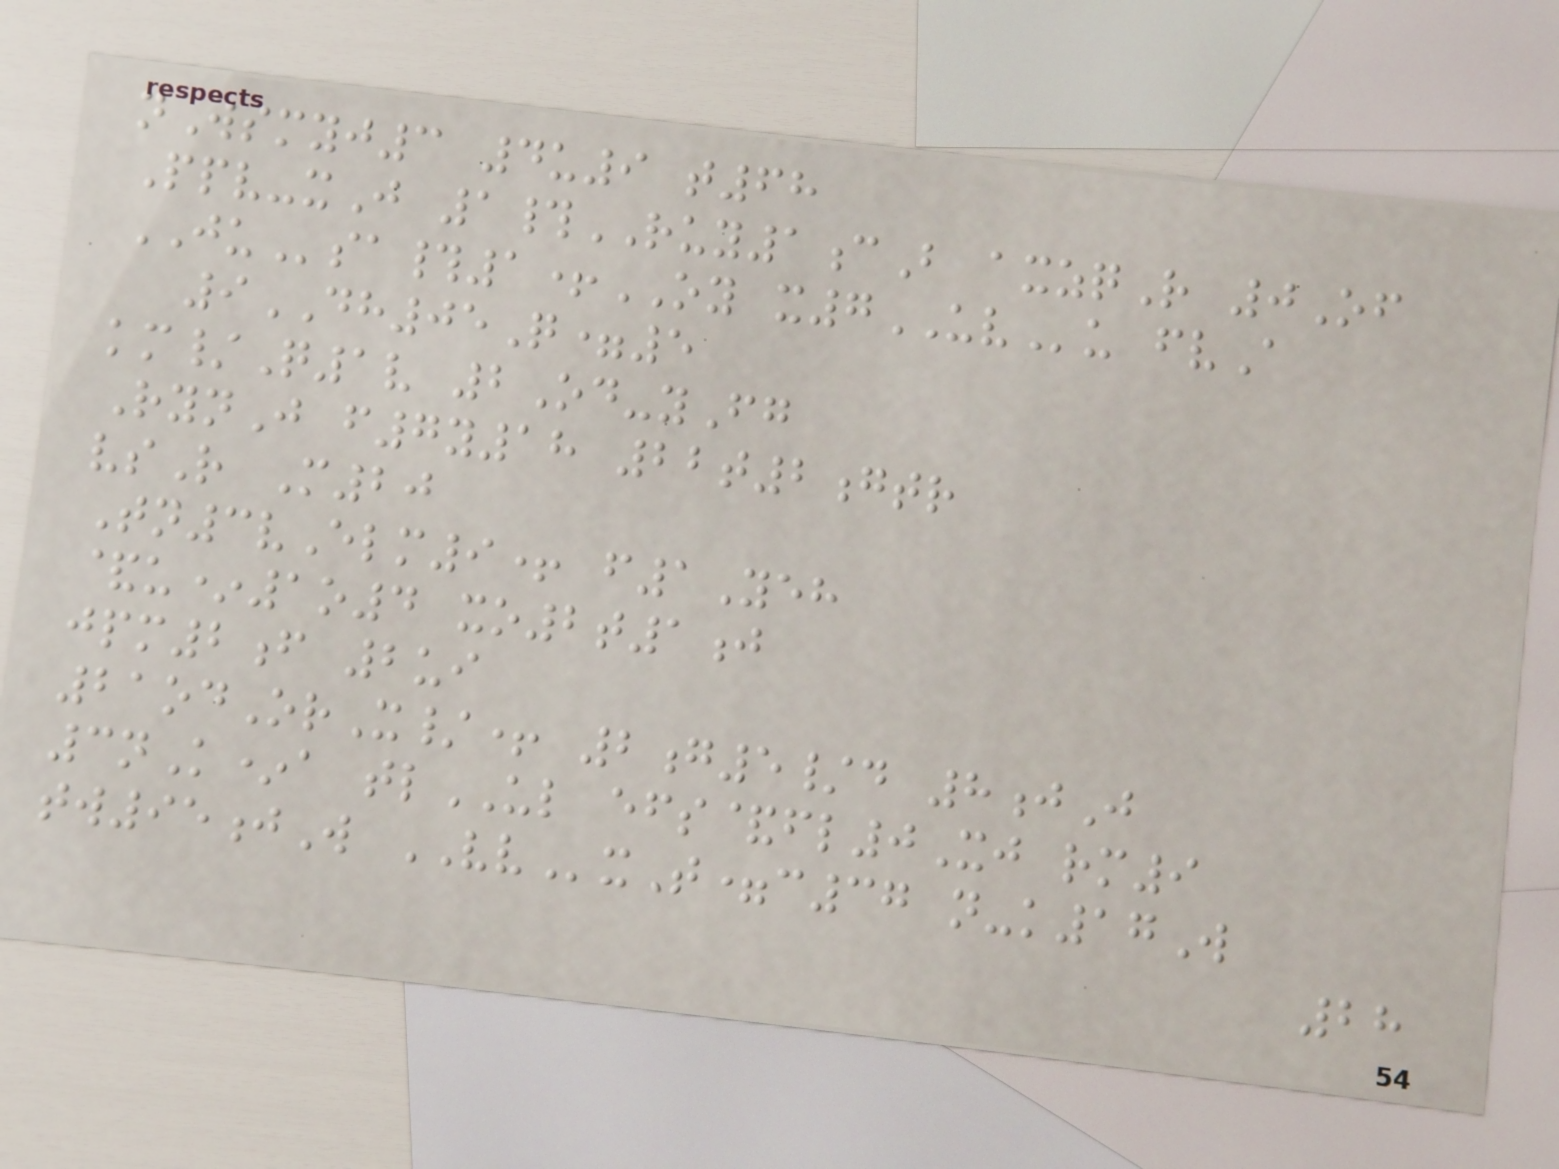nWsmyj3 4u9 t68
Ppv-xJ 1#RUY1cB axzqR 0Of
JUsa#1+OY x7UVu fvA
9DH05Q=5
km/Q1v 2Od-yFg
RynJ f7y18 22t2gtr
vsR M20
Tn3vElm9+ f1Yeh
&u*1o4 xo2t1j
jpm2f 2ui
21odOrX/+ 2g5/d 8jJ
3nK*a tlUL efs&fl0Xj rm9
tw95jW VVxT=c37 n-k17W
28
